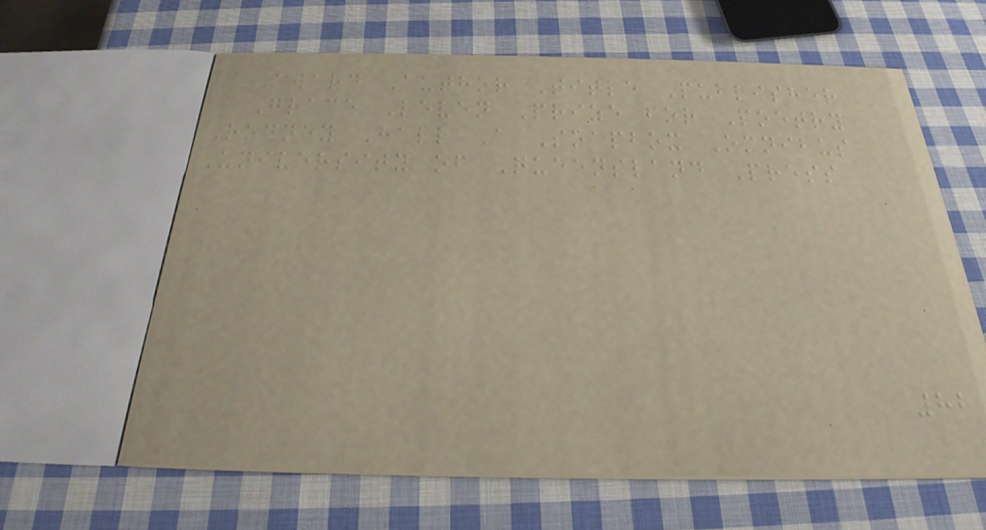Award Author Title Publisher
Grace Leven Prize for Poetry
Rodney Hall A Soapbox Omnibus
University of Queensland Press
82
